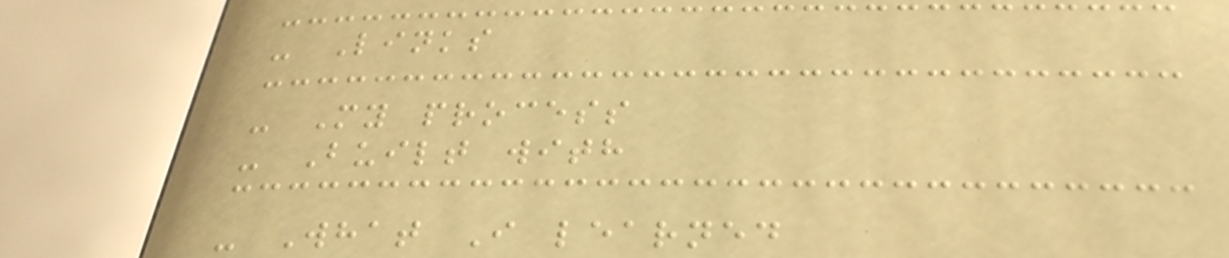- Links
- My process
- Built with
- What I learned
